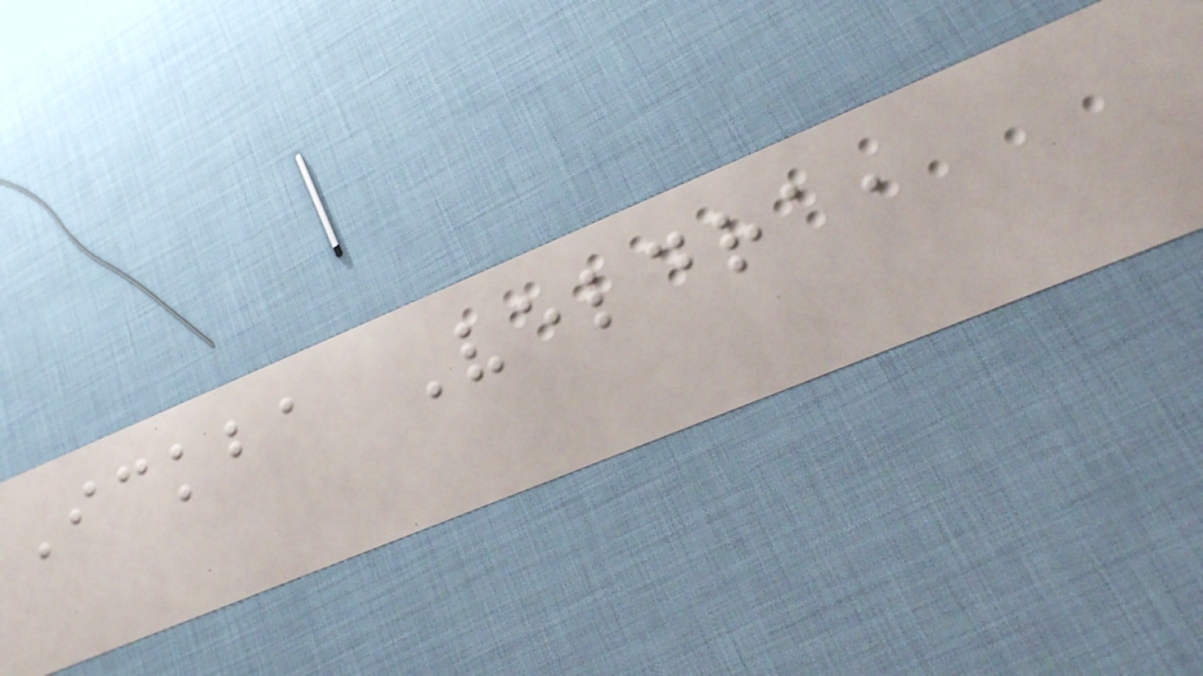Ickba Veldra,
